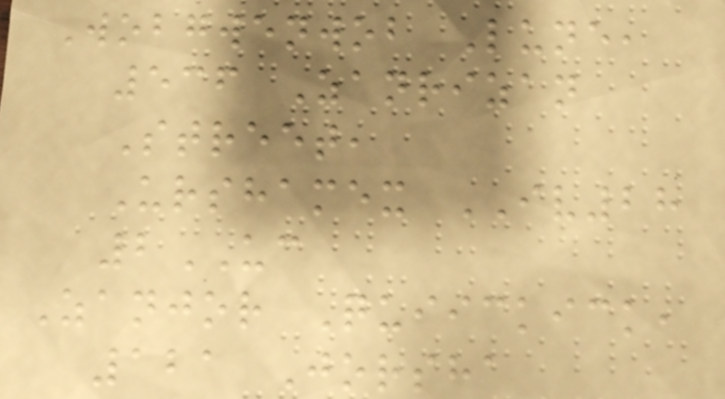Wobgwenwob Lune,
536 Zanrizan
Street,
Urshamex IV28
2UC
Zanjor Quiickick,
121 Jorsha
